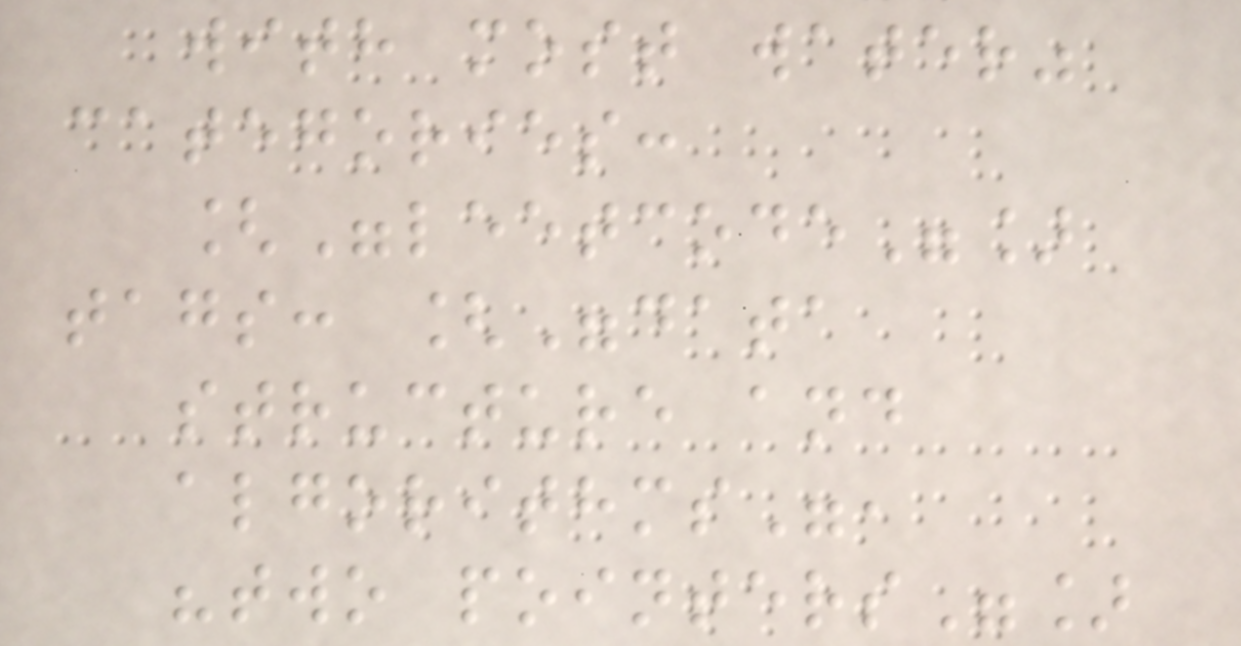with most water"
categories:
["leetcode"]
tags: ["data
structure and
algorithms",
"two pointers"]
